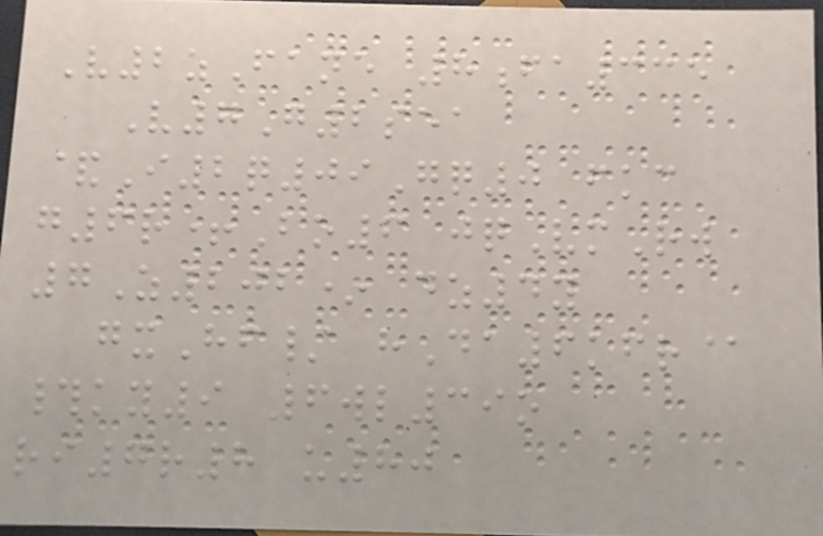V2zFane 8fa335
V7G2sea
&I2q09Gq0 fkc
g6r+Bo6 jqVmRw
7Z202* dz4y
gxHf/ hDa6kfr@
#ky9 6wl39o
ri7r8 u80
